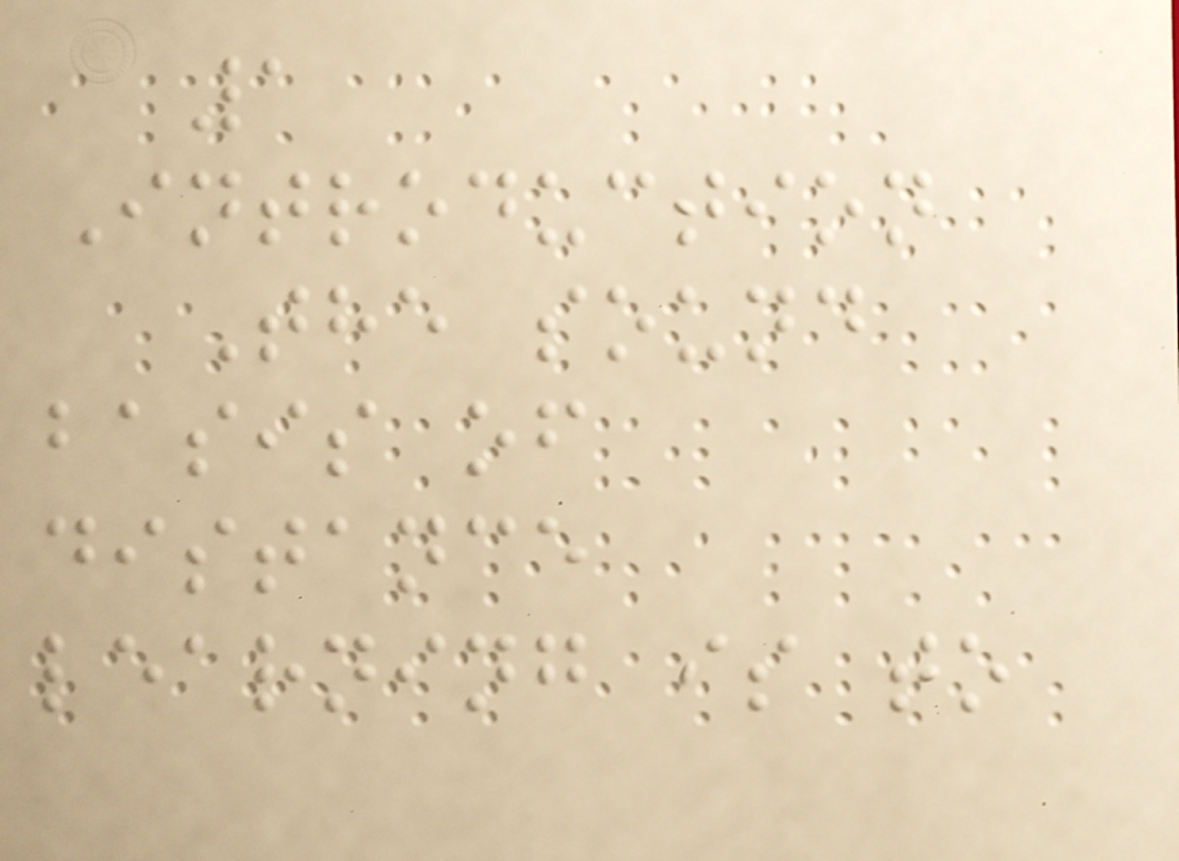1
Introduction
The sound
basis of
distance
learning is to
